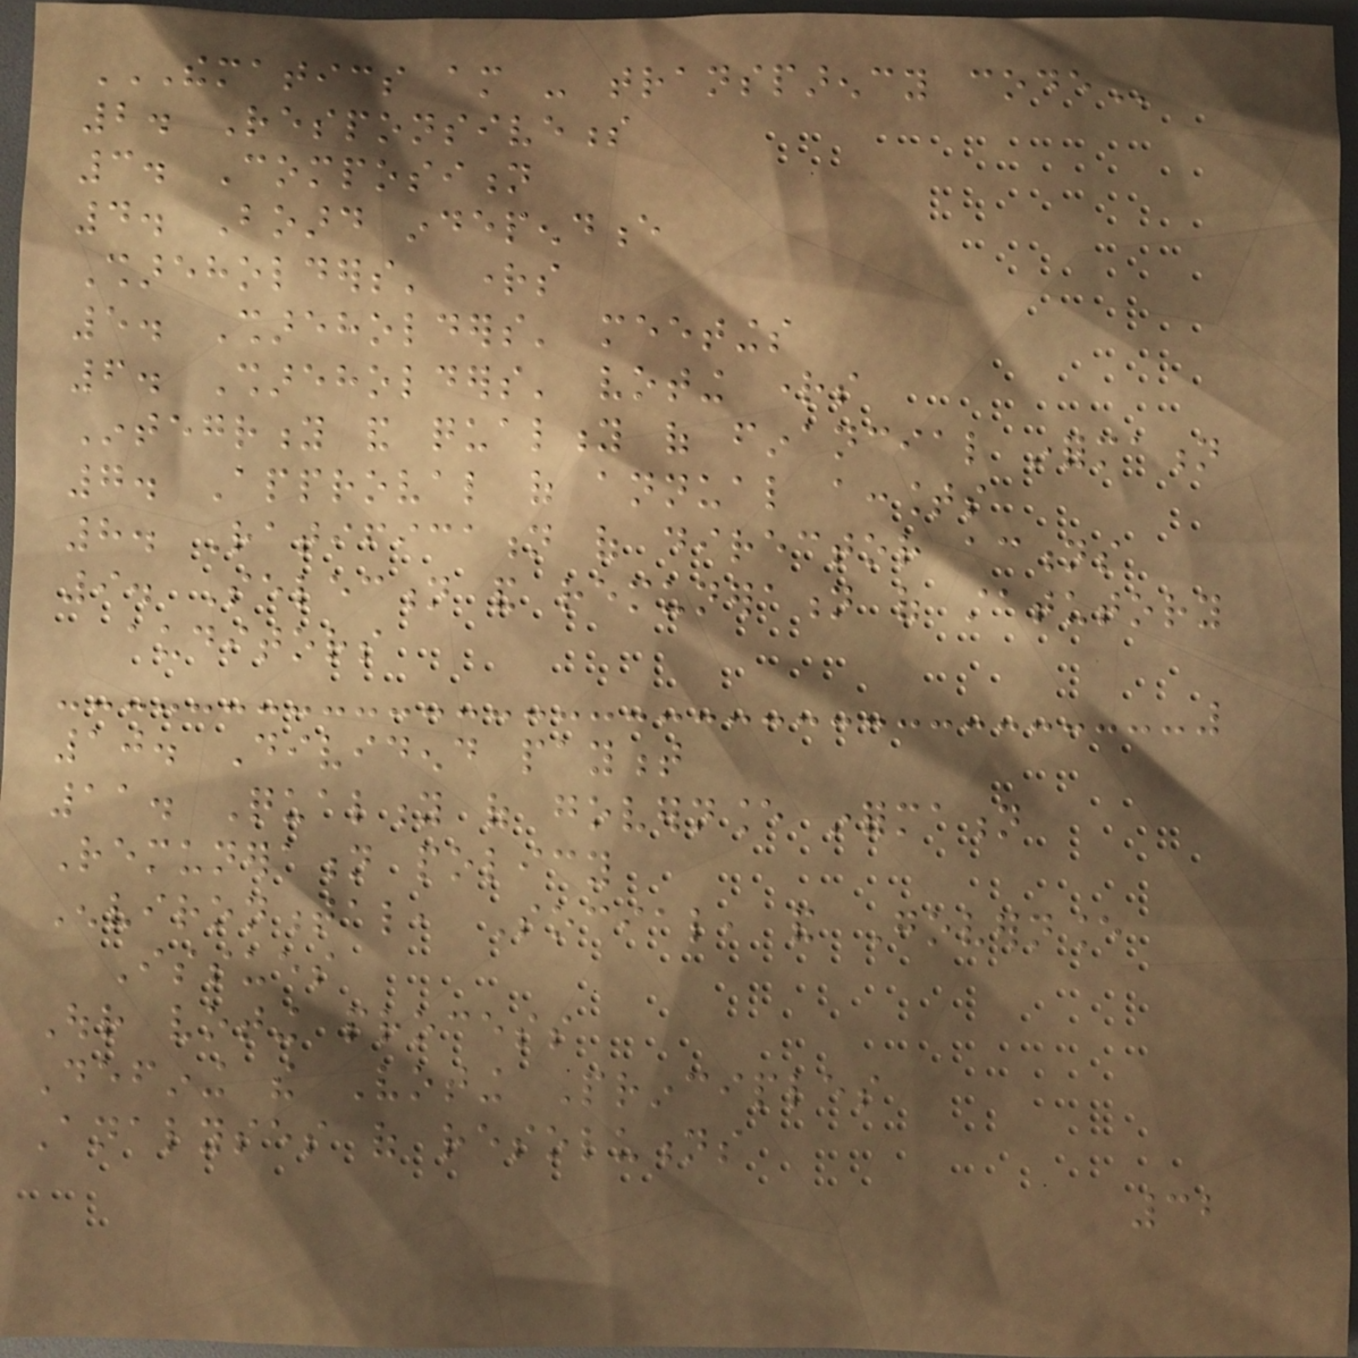THEMATICS AM - TRANSPARENCY CODE
2. Responsiveness
3. Composition
4. Board independence
Shareholders' rights
5. Shareholders' meetings
6. Shareholders' voting rights
Integrity and quality of financial information
7. Approval of annual accounts
8. Ratification of director actions
9. Selection and remuneration of statutory
auditors
10. Dividend payment
11. Quality of governance information
Remuneration policy
Environmental, Social, and Governance
Issues
Our voting process
Defining the Voting Principles
Analyses of resolutions
32
